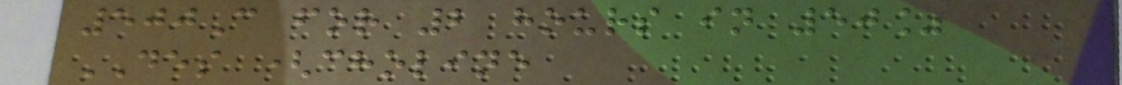500C for 2 hours in 50%
DES (choline
